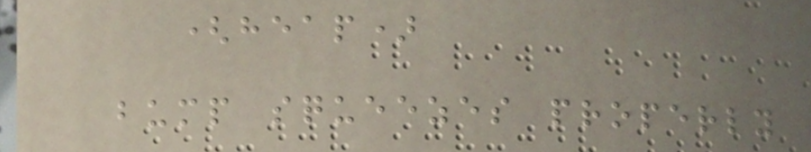(heap)
bump squeezes properly
